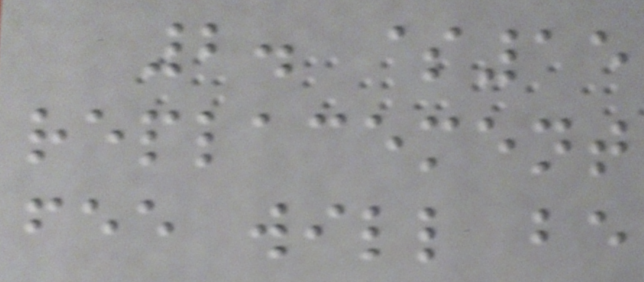2. $15
replacement
fee will be
